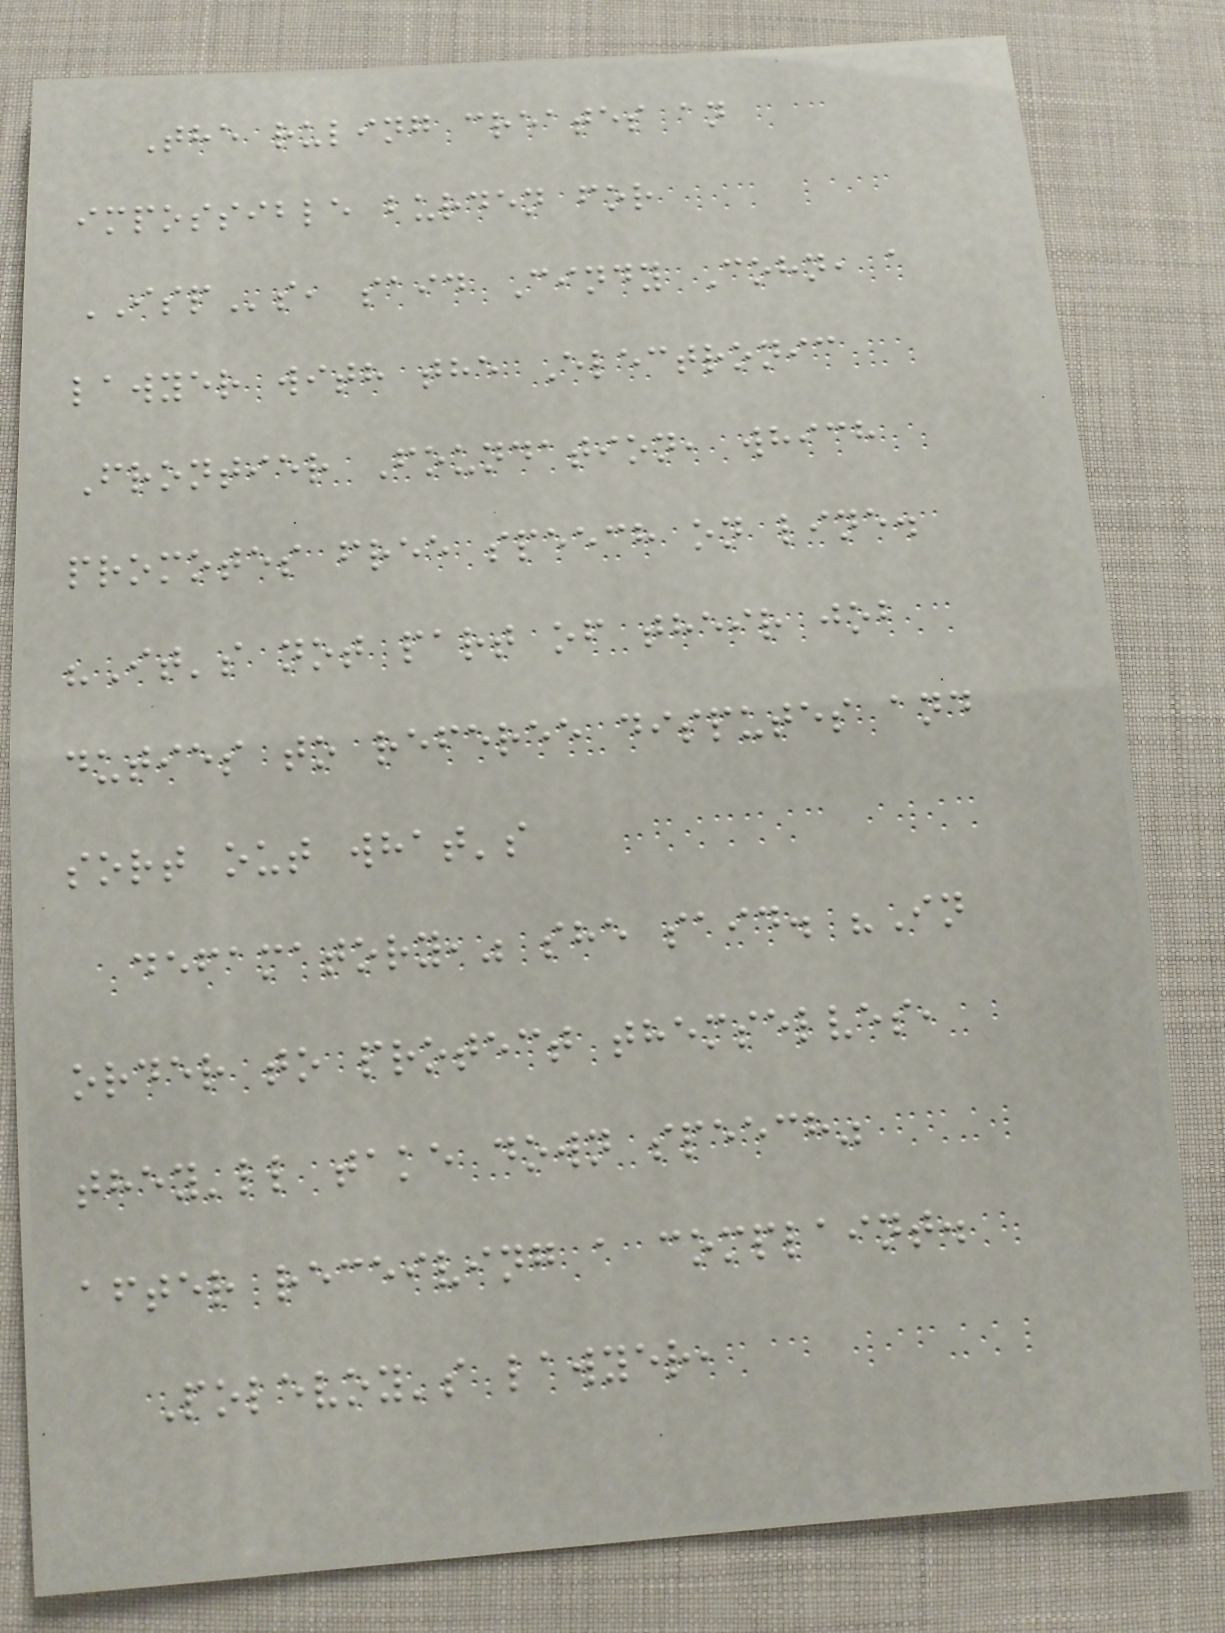The ruling creates an
impossible burden for
ISPs, said Cindy Cohn, a
lawyer with the Electronic
Frontier Foundation, which
promotes free speech on line.
"It's not part of their job
duties to referee disputes and
sort out what's
defamatory," she said. "In
order to protect themselves,
they'll take down speech"
after receiving a complaint.
Polevoy's lawyer,
